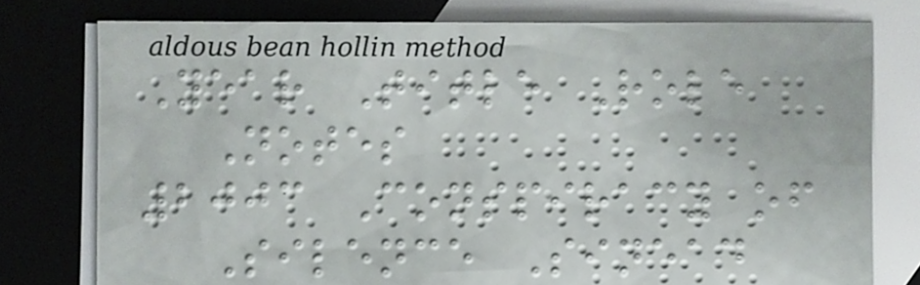Year Title Role
Notes
2003 Conspiracy of
Silence Sinead
